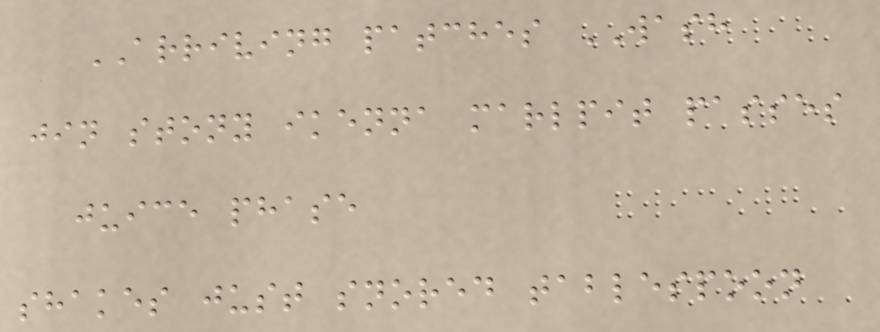ARRIVING patches WASH
jin stony ikenna marlpit passes
juice phase
shakes just snored tablespoon
